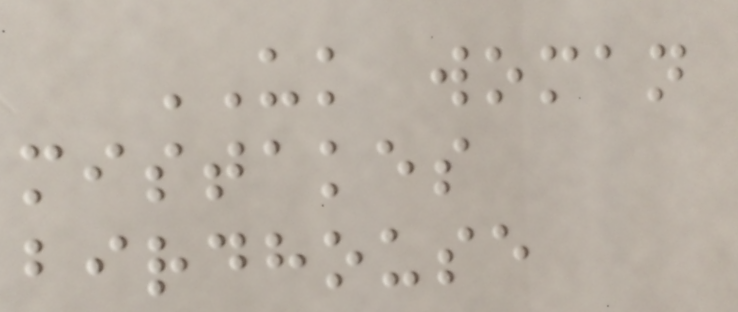UK woman
mistakes
birdhouse
